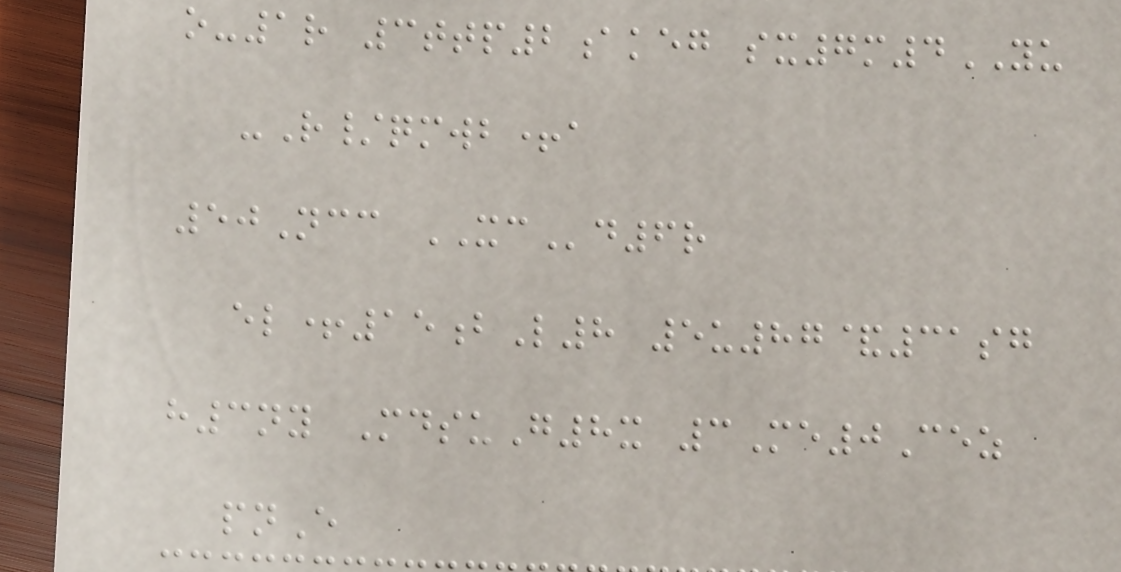o-1r 3ttp2akeg sx7m4YU
-R/qmwb+a
50Ncc XCd6r
el+15bL8 5u87&31sg
h3ny MdsuG8x 3Me0Cez
pnE
